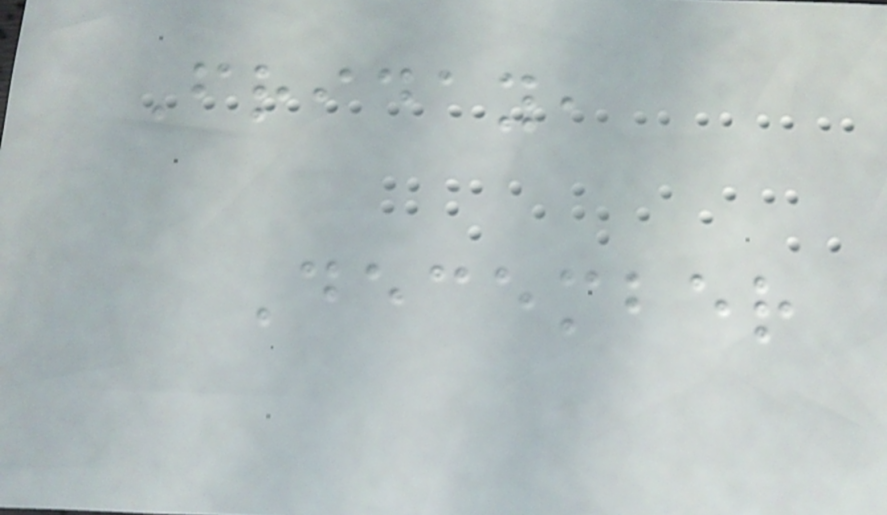Friday,
December
